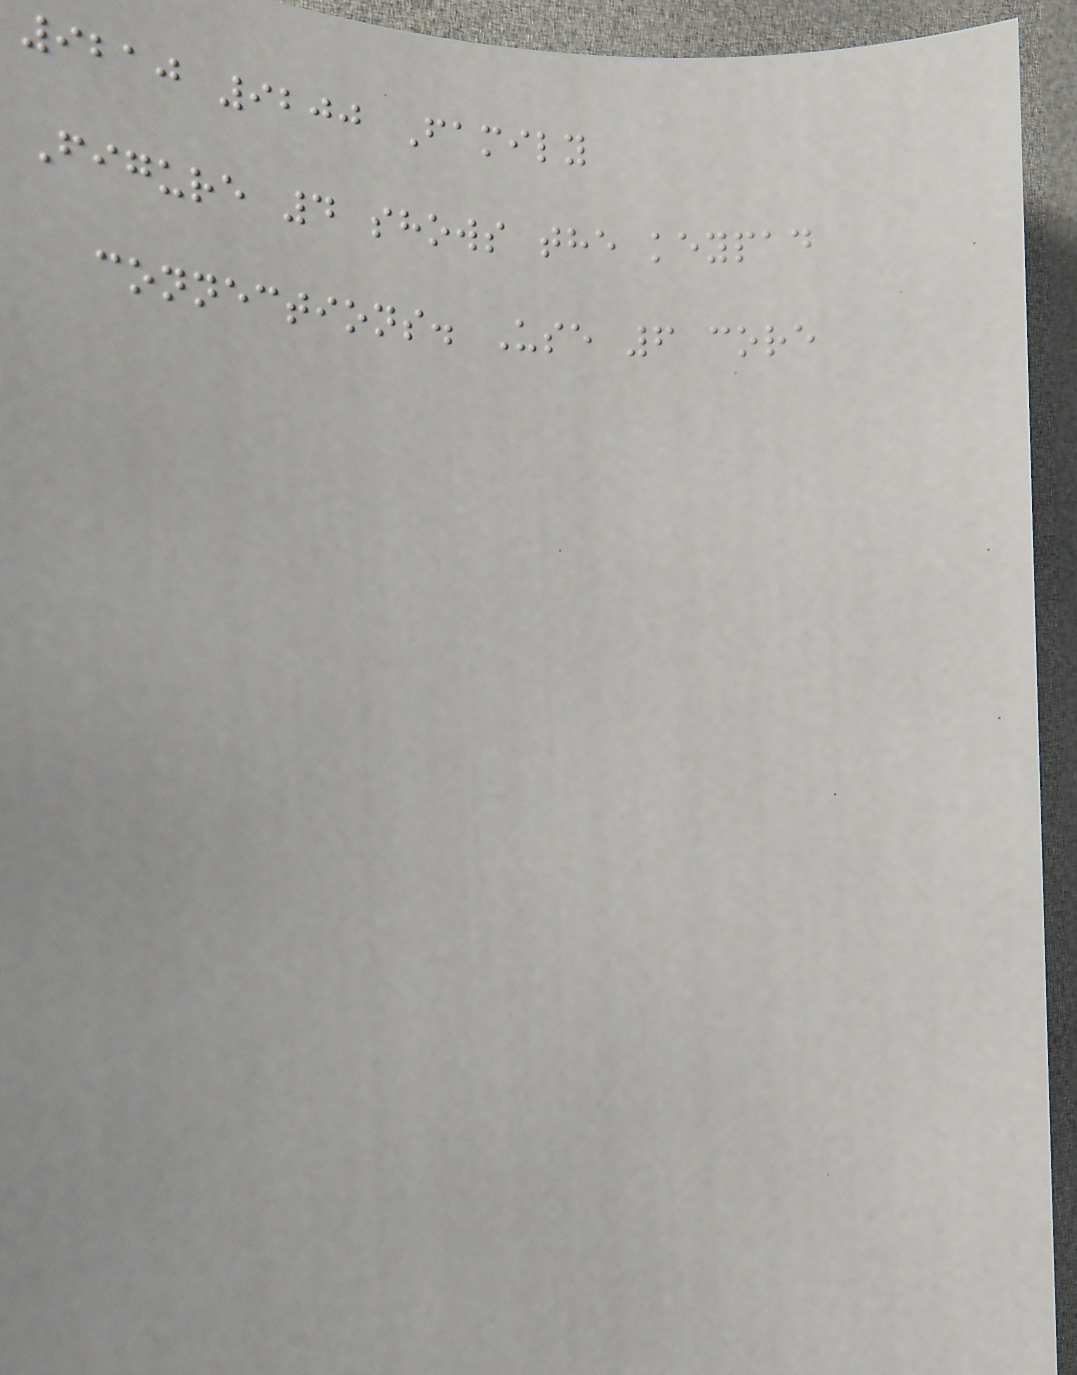9210 9200 Family
Figure 4 shows the keypad
connections. Use 6 core
